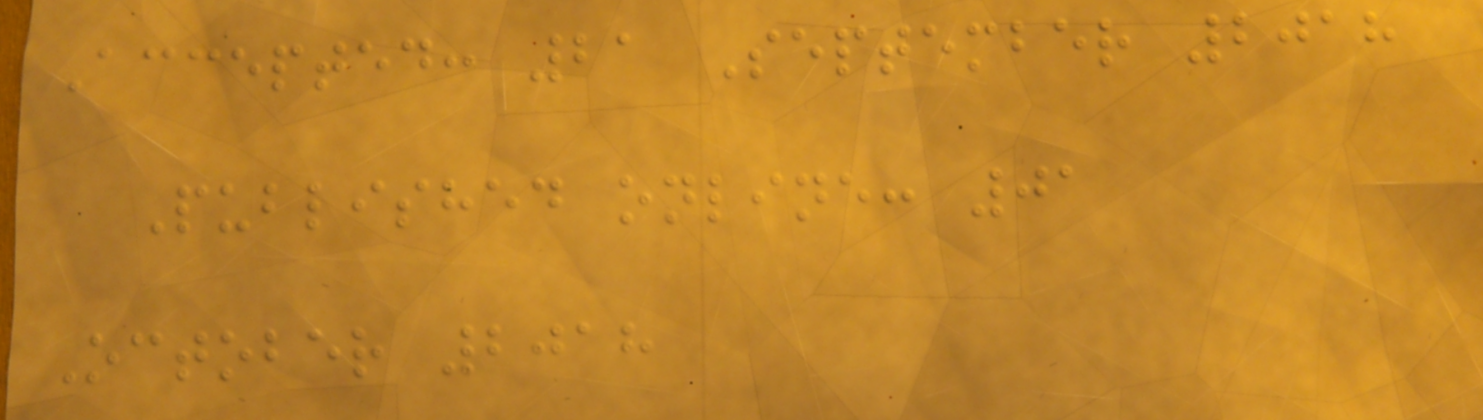Accepted: 21 September 2018
Published online: 01
October 2018
